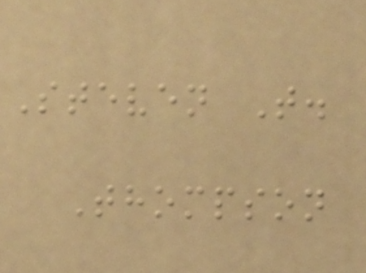Steven T.
Thompson
